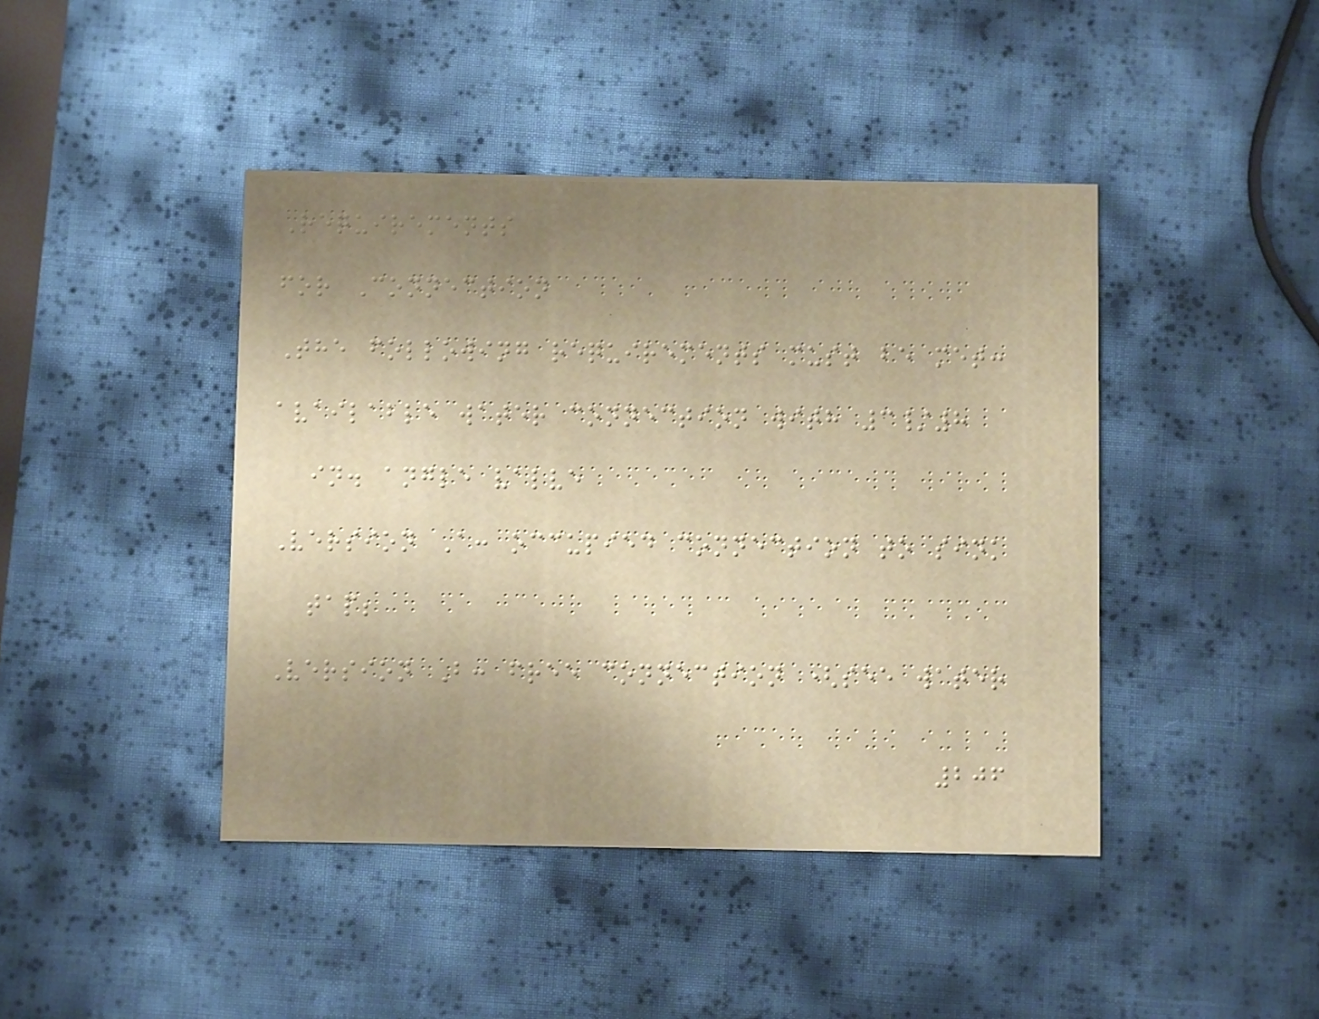Requirements
for Connection
The following requirements must be met:
available water connection with 3/8
in. angle valve
Version A: occupied connection to sink
tap;
Version B: free connection (see water
206
